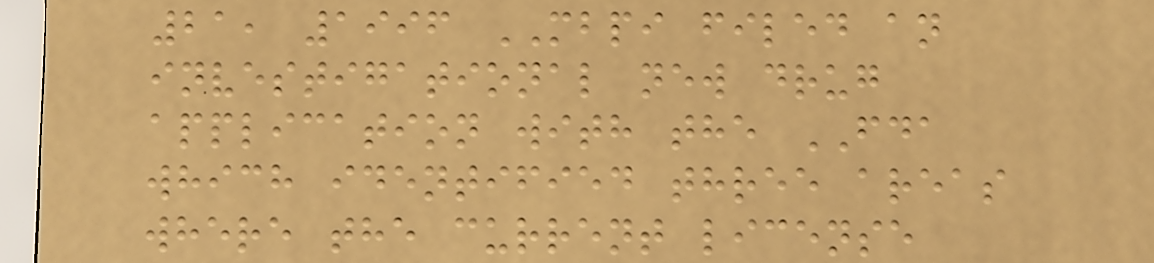21, 1996 MBPI filed an
investigational new drug
application with the FDA
which identified three areas
where the current license
